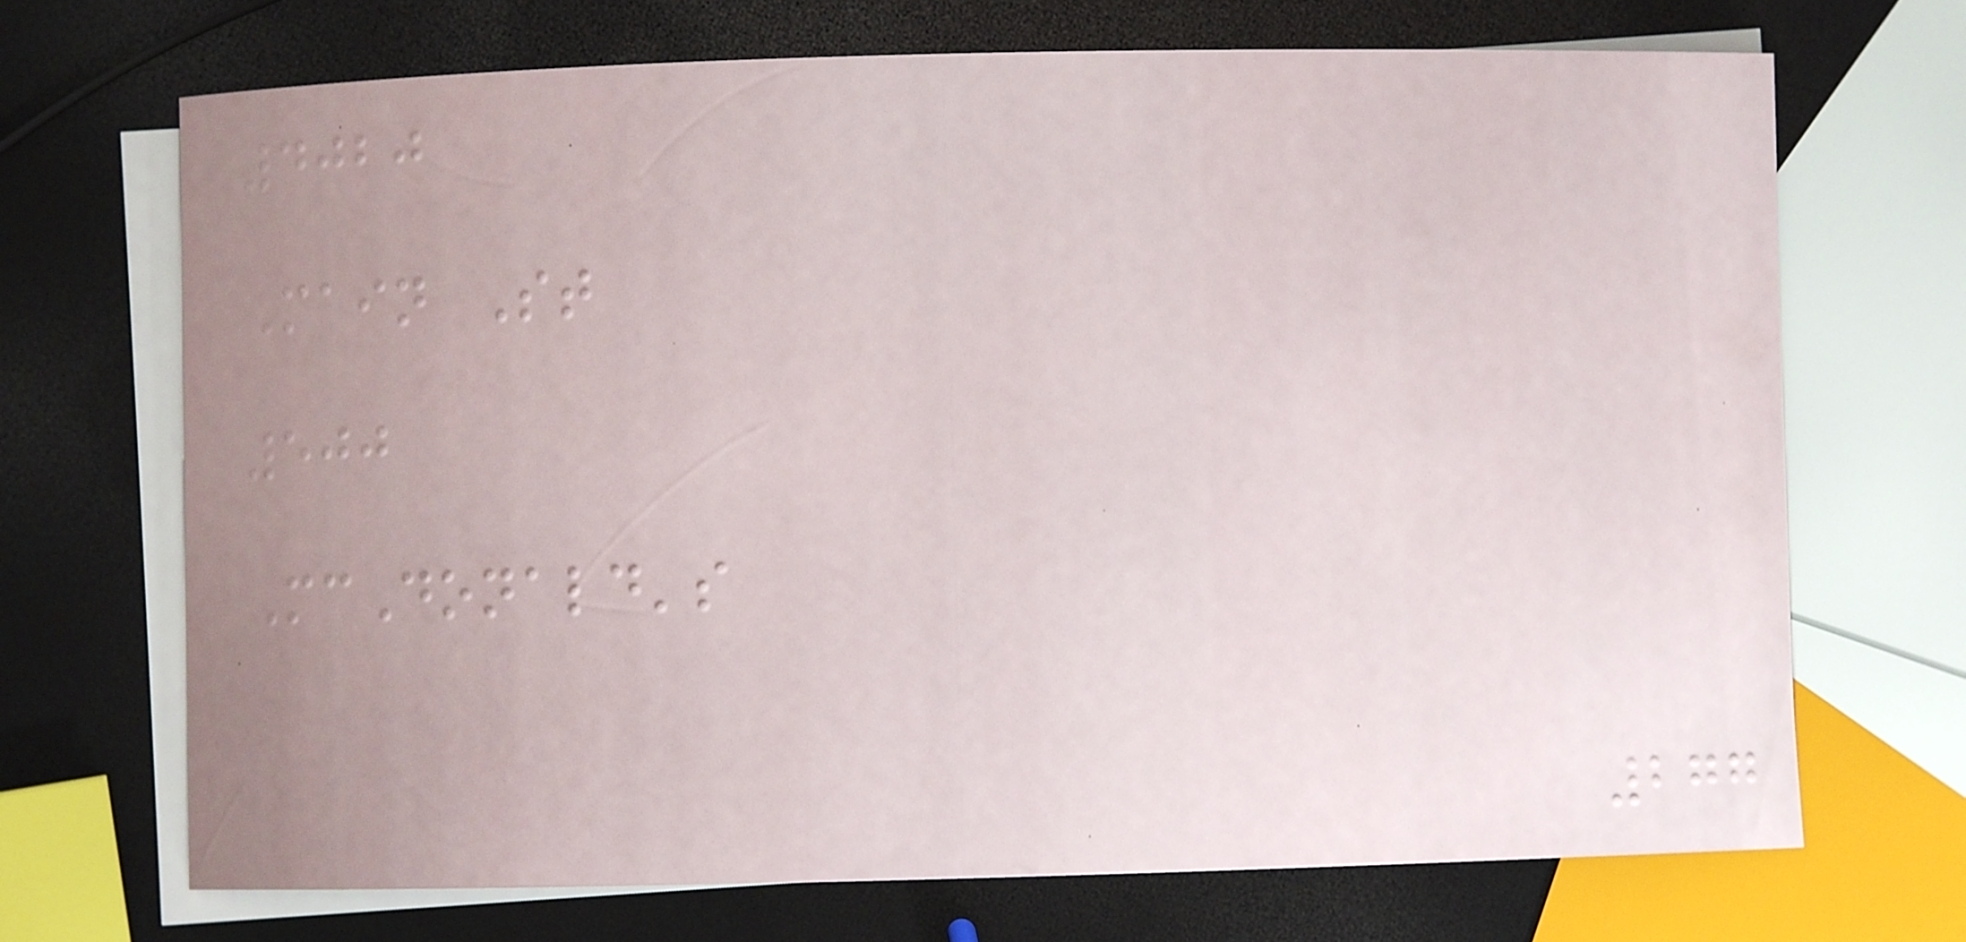4020
Main St
500
McDonald's
277
